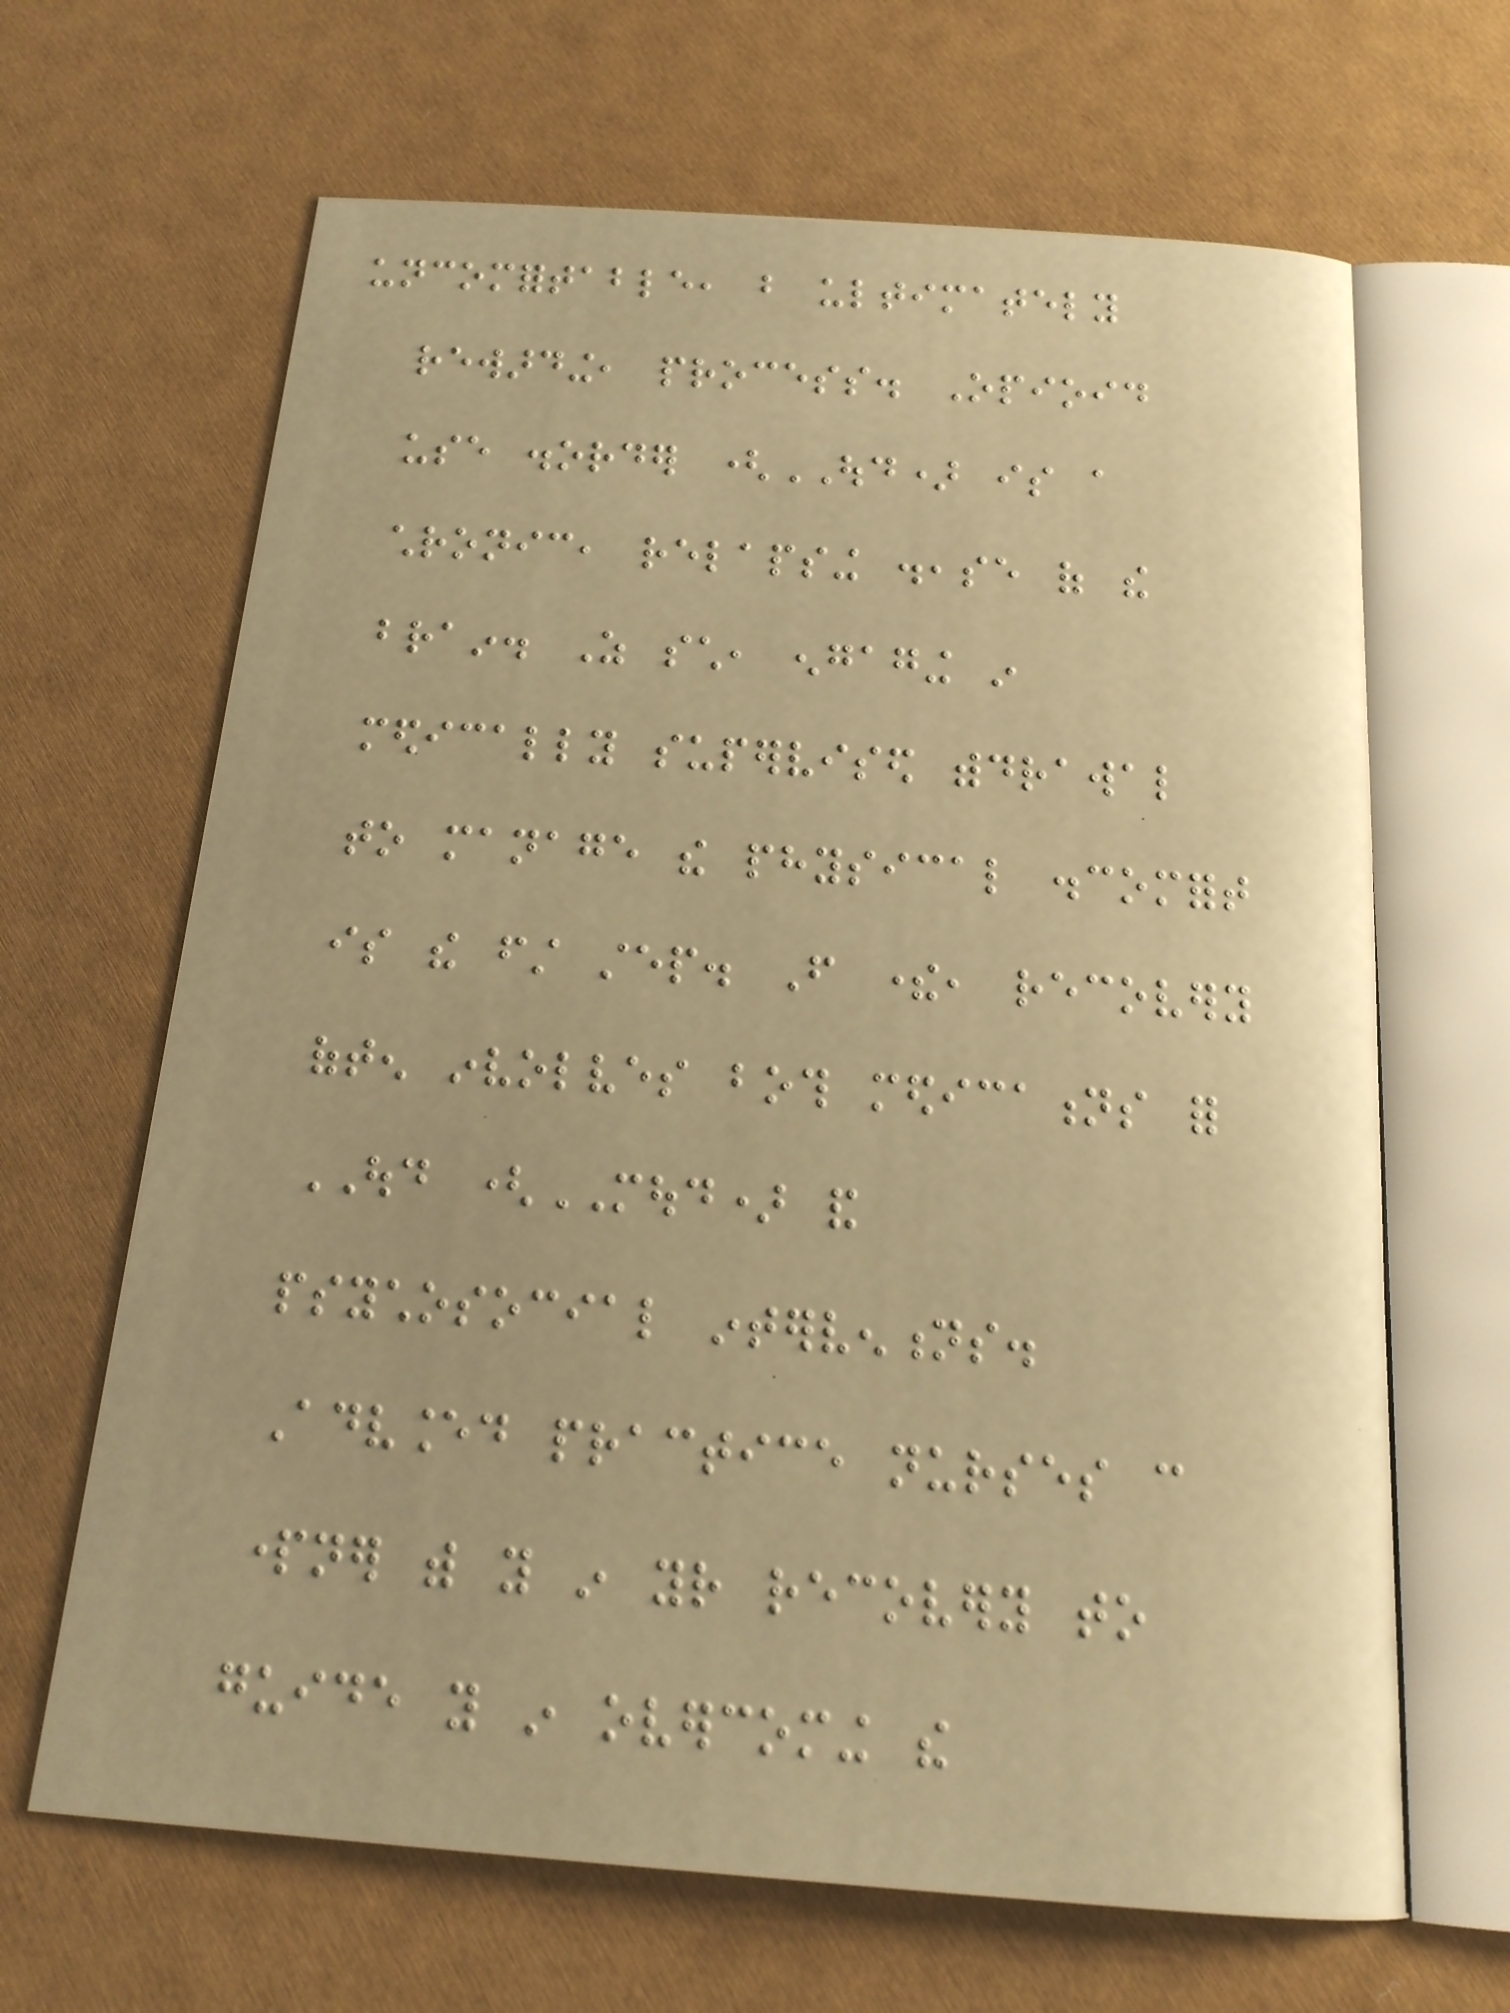uncomfortable, but ultimately
rewarding, process. Opioid
use disorder (OUD) is a
chronic, relapsing disease of the
brain. As such, engaging in
medically supervised withdrawal
to manage the physical discomfort
is the first step. From there, recovery
often involves both medications for
OUD (MOUD) and
psychosocial interventions.
Advanced practice nurses can
partner with you in your recovery to
guide you in overcoming the
